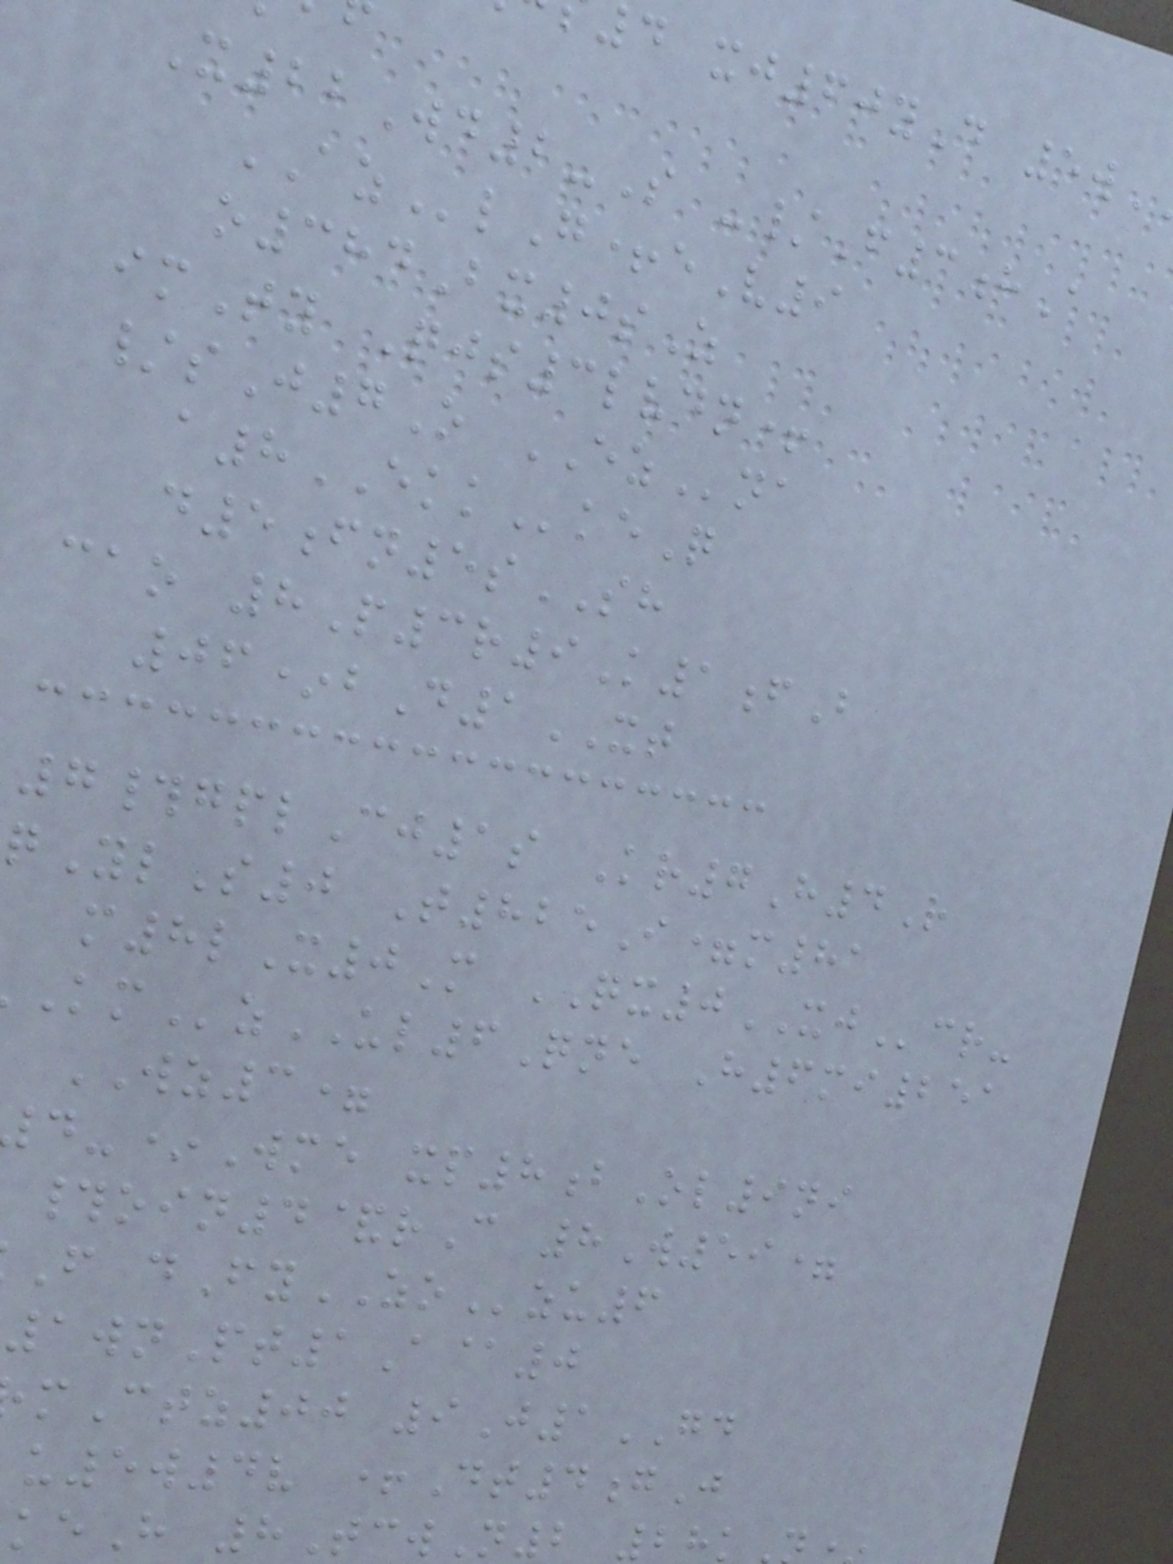d xj60yD 5w
X22Wd2-S -/F3hA
AZlG+eV9
o384Bx0sZ
imTy Qjs3lvdn+
/sJ7O EZna
a8EKKkeQ
d5fn5sSH
cao 8P3r9K1fB
06*bD1XT
7#gplCj1s Kr7H4R
qYlS0 T825I=m81
m8lX0M QX0XJcr-
zUL6Qne H6mi251
WZ3=
-*Wme xp8bOl9ni
#oin4&rC 8W59=
F dFyZOzu6
1wnPt1A@0
mCtz00 9J1GD
u5w4v +Dt4gJ
keH 8TcwN2 28k
